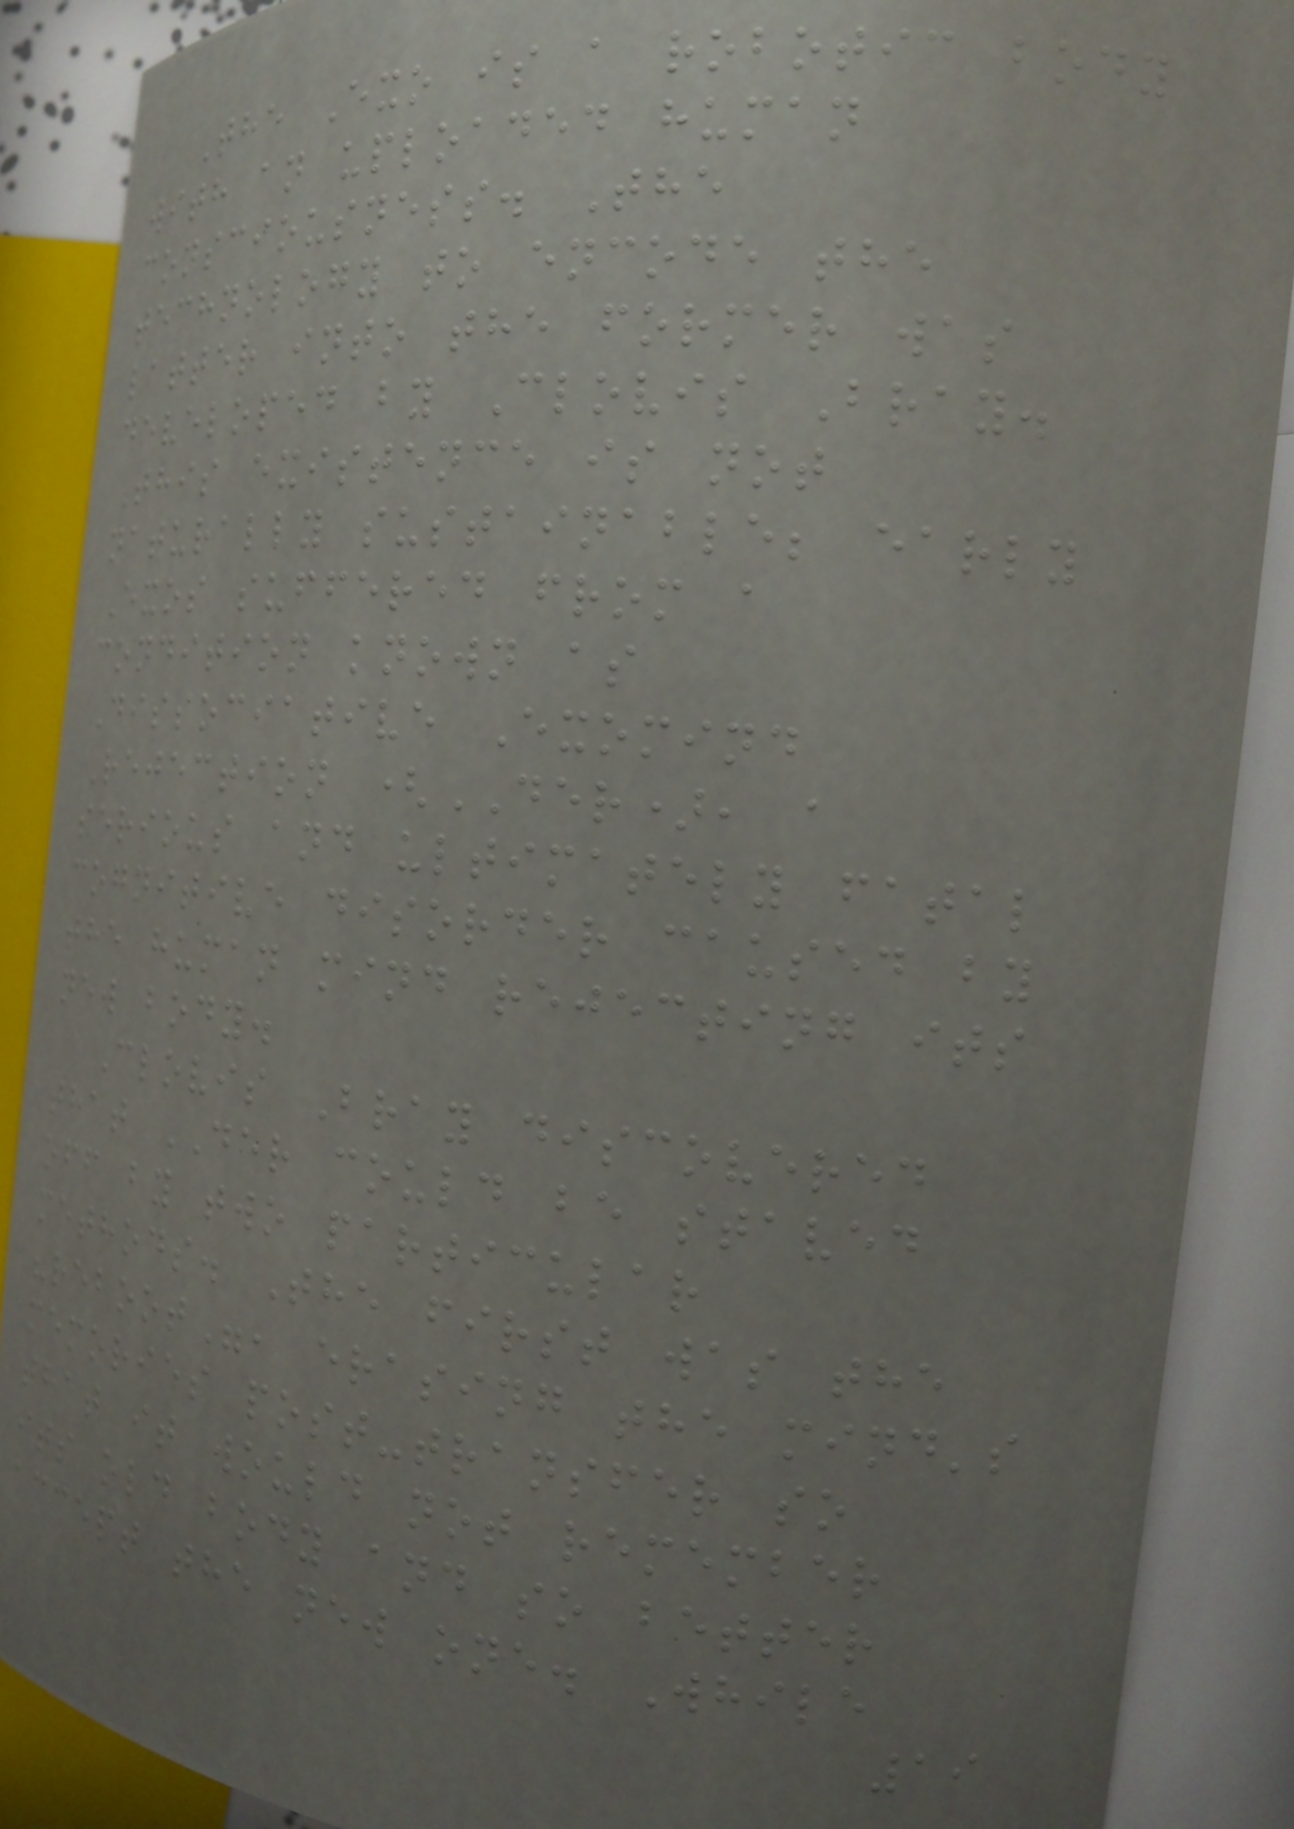The Exo is a robotic body
with an uploaded human
consciousness. The
technology to encode the
latter into the former was
developed by Clovis Bray.
This existence is not
naturally sustainable; early
Exos suffered from a
condition known as
Dissociative Exomind
Rejection (DER), a
serious and ultimately fatal
cognitive disorder caused by
the human mind rejecting its
new body.
Clovis Bray discovered
that DER could be staved
off by two particular
methods. The first was the
"reboot", erasing the mind's
memories post-transfer so
that it would not remember
its old body and so better
accept the new one. While
19
